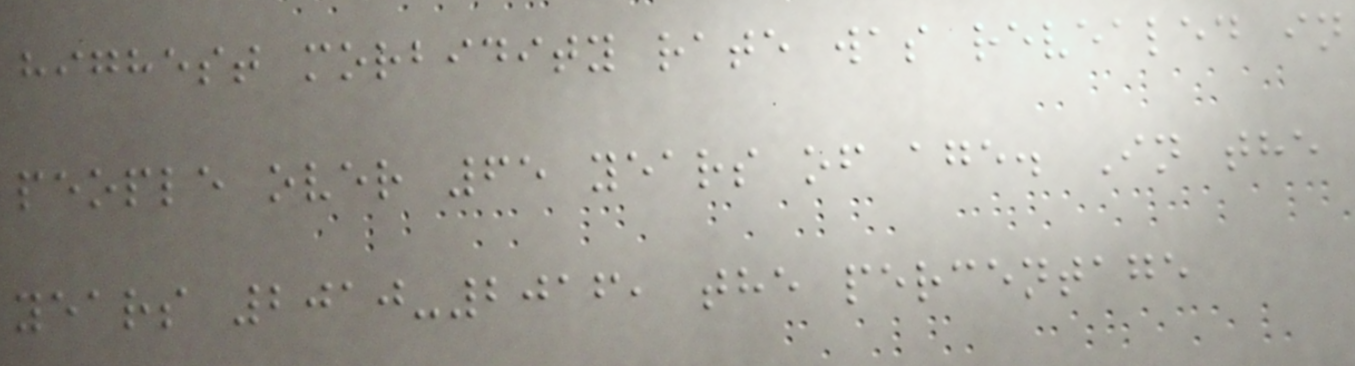highest morbidity rate was revealed in
people over 65 years of age. In the
years 2010-2016, the percentage
